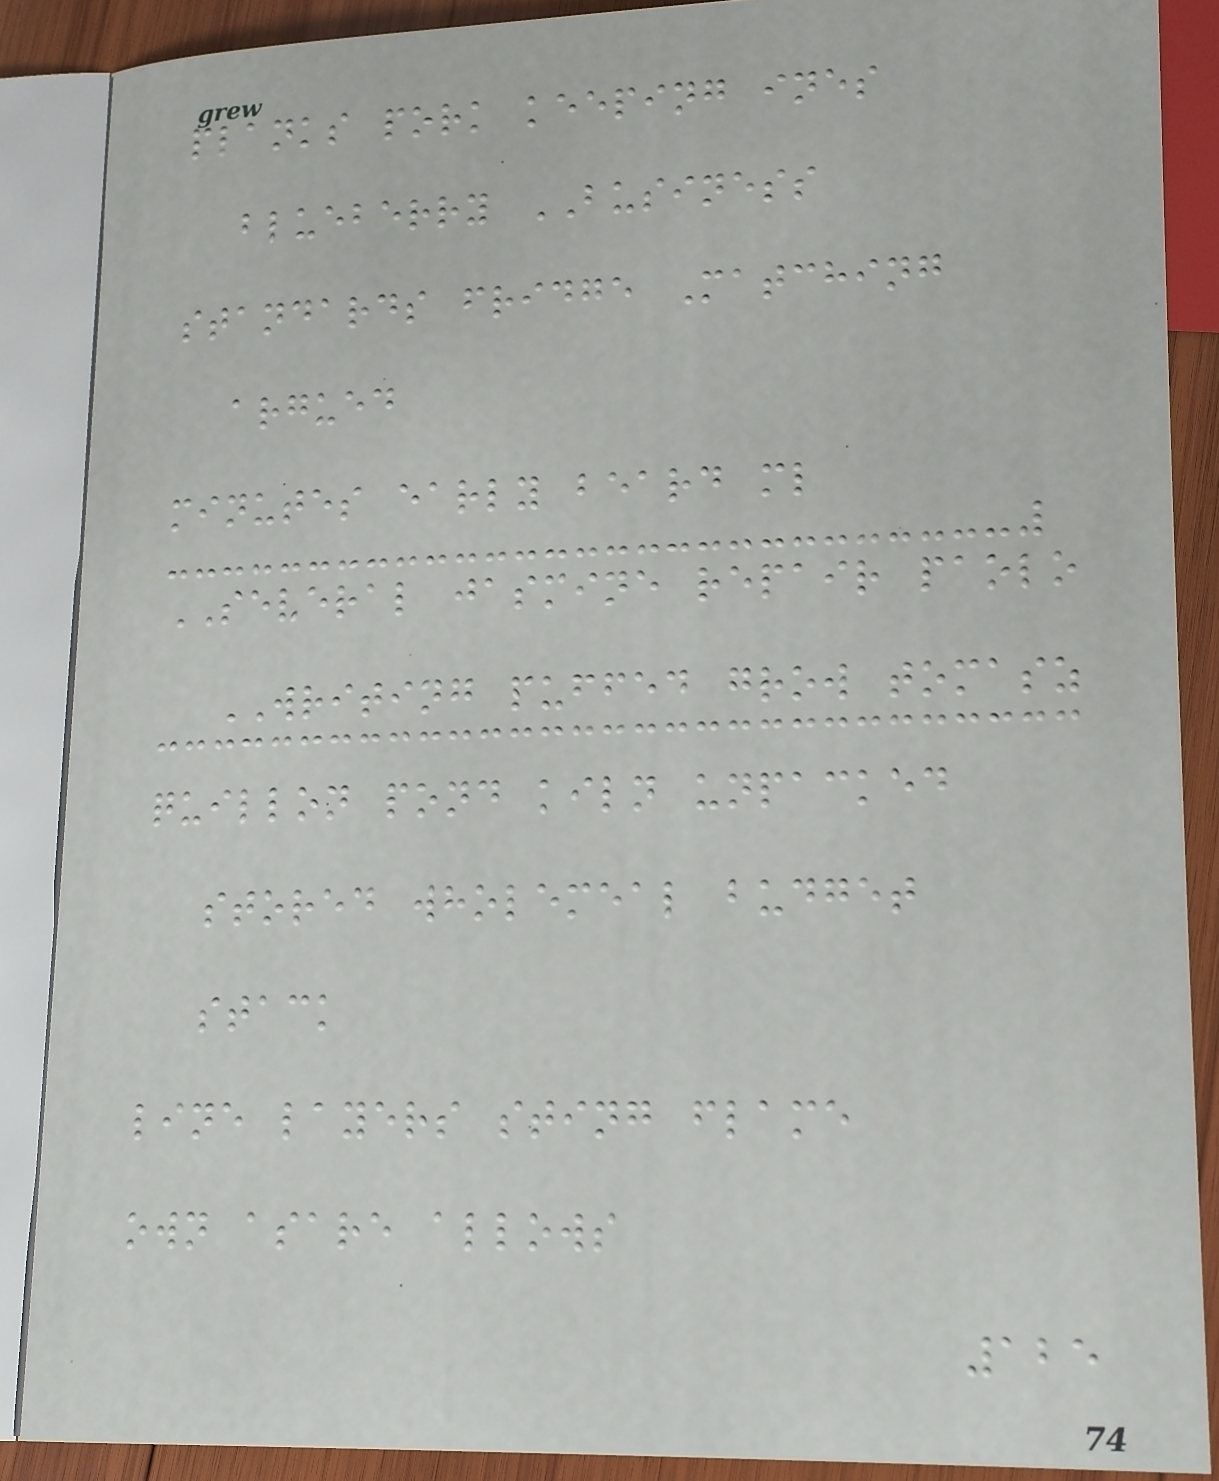planks pork keeping ines
blueberry BUSINESS
standards fridge Matching
argued
minutes early beard ml
SEVERAL jasmine repair paolo
WRITING puffed grow tomasz
quillon pond kiln unpacked
stored wholemeal budget
stack
line layers sting flame
own asare allows
125
